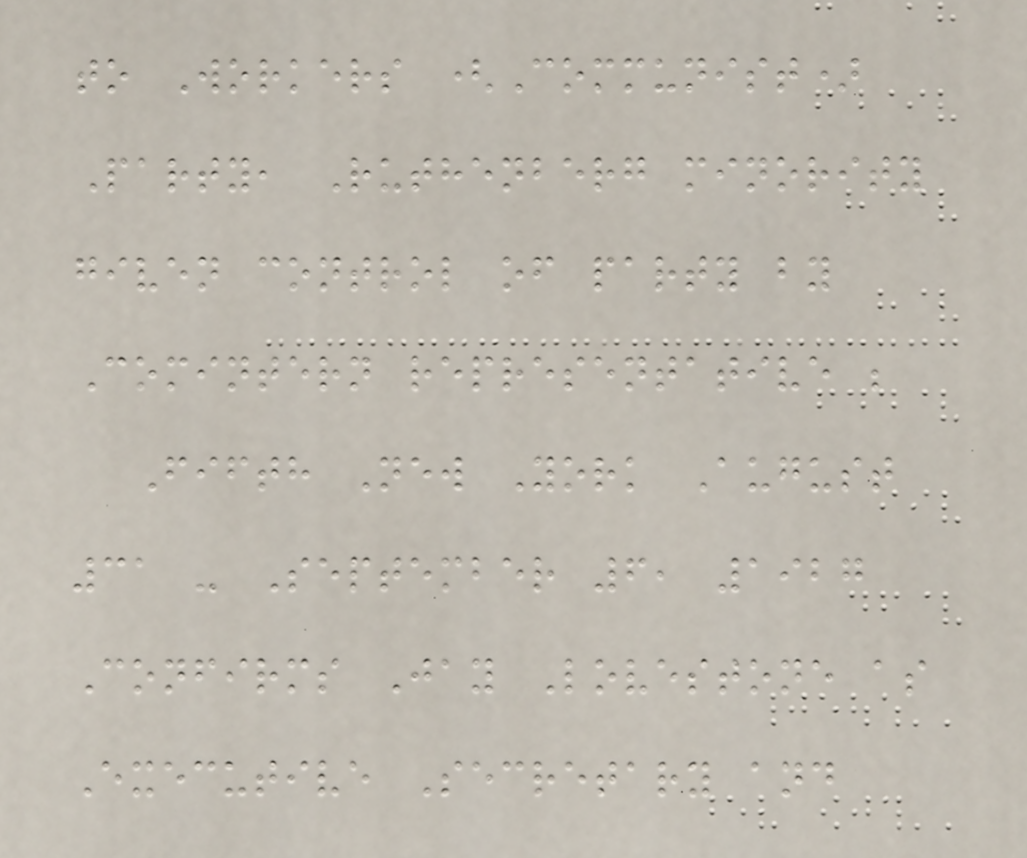to Workers (Communist)
Party, Ruthenberg minority
given control of party by
Comintern representative ;
Fifth New York August
31 - September 6, 1927
Confirms Jay Lovestone as
Executive Secretary and
